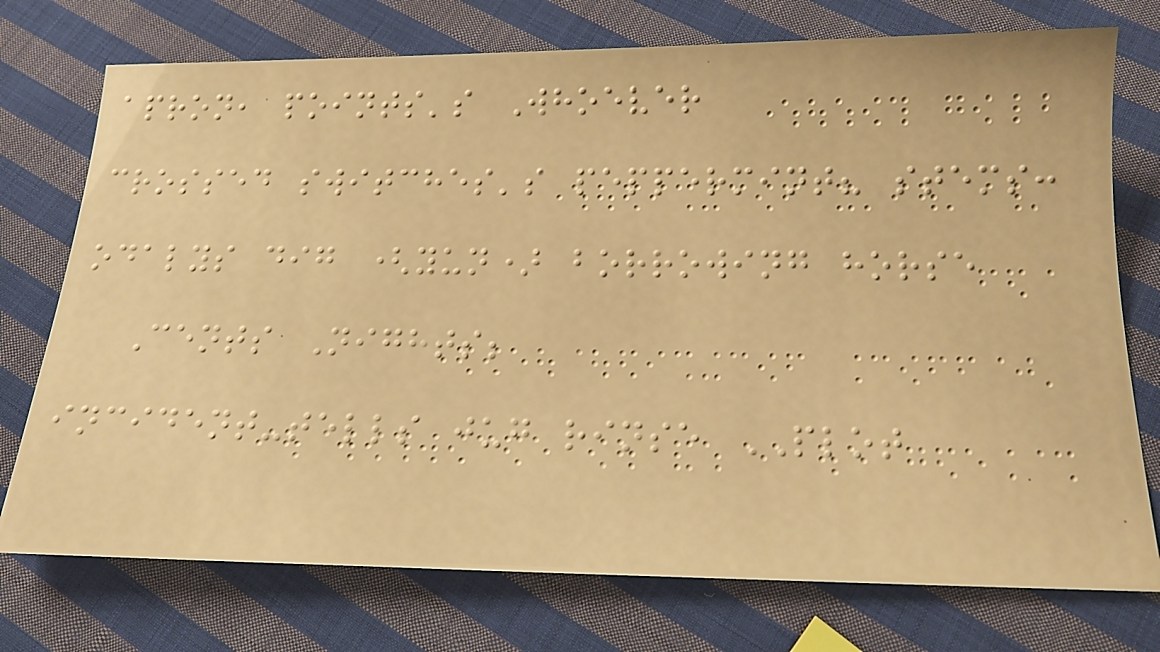apron, points's Whoever
crossed switches's peppermint? stems:
odalys dig (yun) borrowing horse
Cents Nights;
incident-tells jug rinse PLOT
